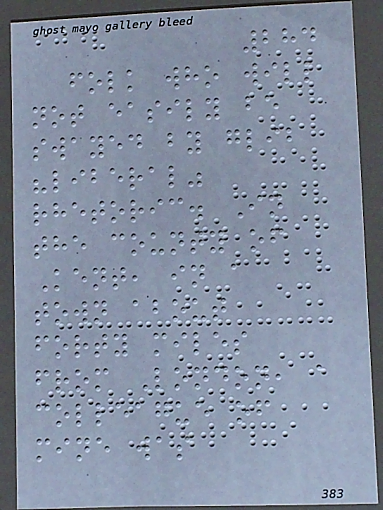284
folk who will
not easily be
swayed by glib
"liberal"
rhetoric. In
the county of
Kent, in a
town about
forty miles
from London, a
colleague of
mine was
